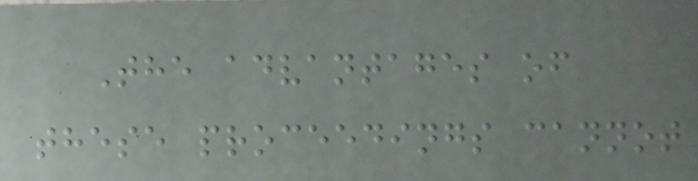The advantages of
these proceedings cannot
